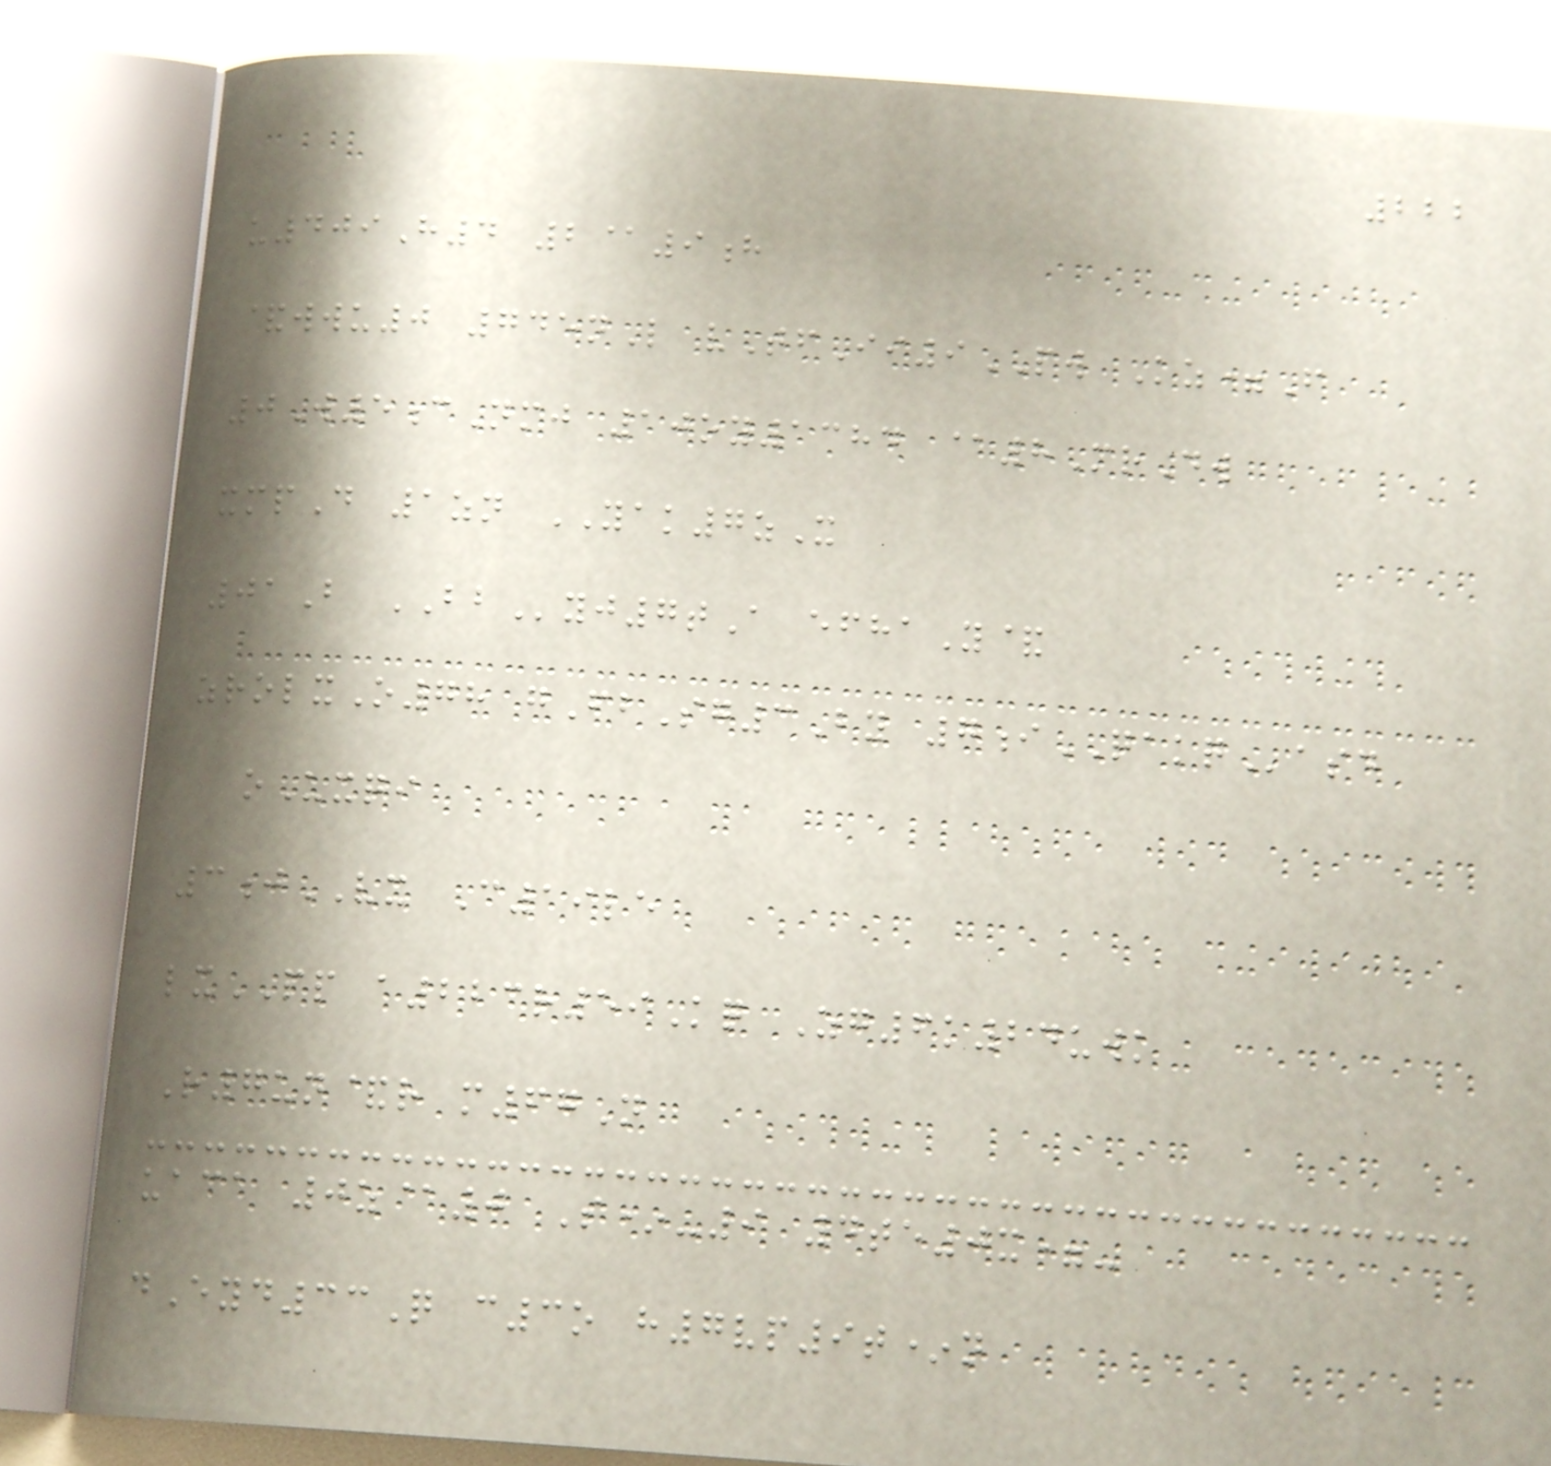222
u409H4 2@9h
&wwu0 745nL vTfIi9PW Kz=F
0W5cNmj 10oy1384 @8MrDw
xmpD 1zn YAK7zX
01B BByj7tA efhaY&
zrolxO78 gFbSg3By 7iQAKQasd
oUxqi
3jVX C19le
lxPP a223r59Kq Zg6k24uwk
R7un&r m67N
uaca 0z@0 S*-9 4te0x=-
dEyd33Q c3o h7vp9t*n
